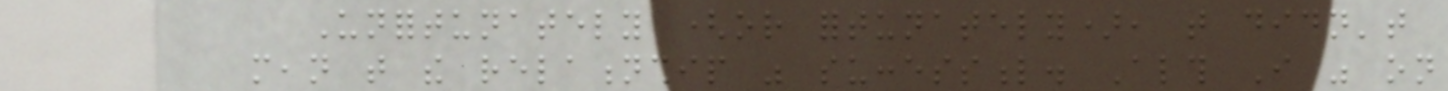Unfortunately (or fortunately), that didn't
mean that the relationship was successful. Although I was on
